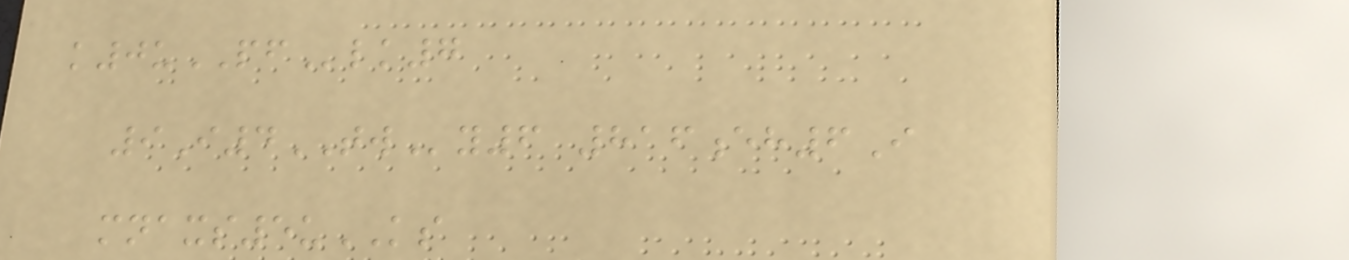k0uPFlk7
9I4TWy6 816eh6I
mnaxs5uKS
